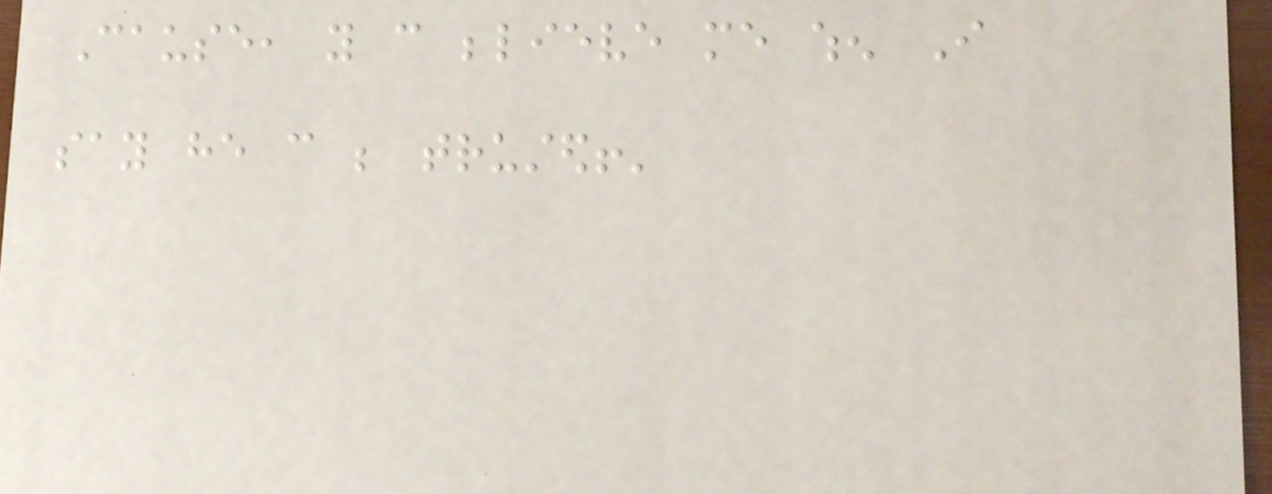Cause, you can believe me when I
say he can be trusted!'
